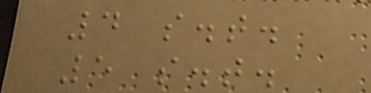4 s.t.
5 s.t.
